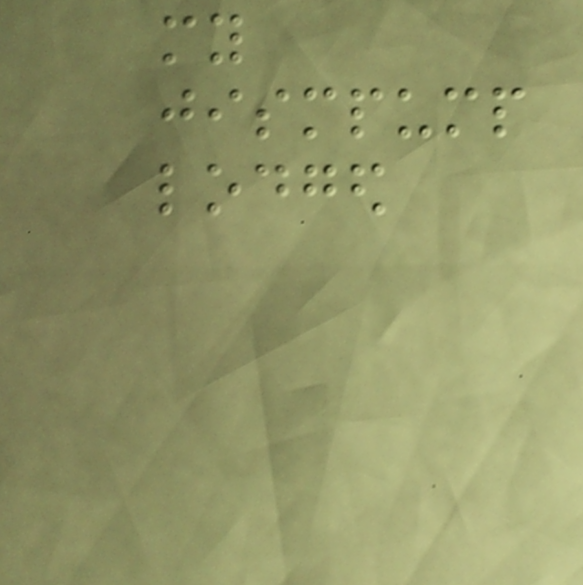my
jismpump
lodged
